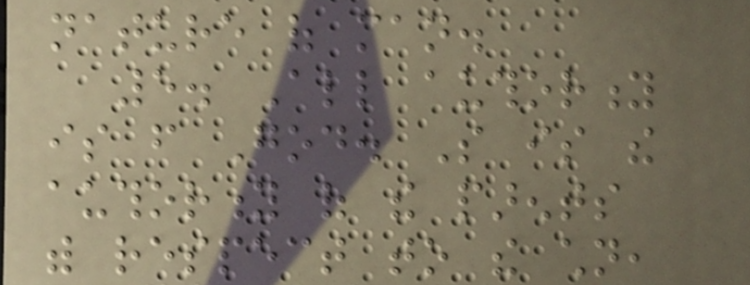nature of man.
5. All authority
is from God. So is the
authority of the parents
with respect to the children,
